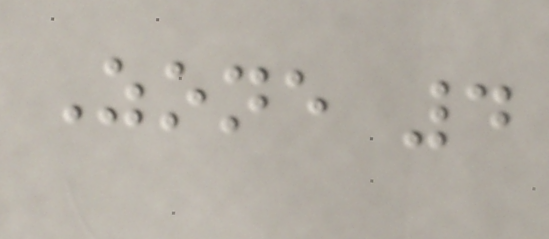Zone 4
